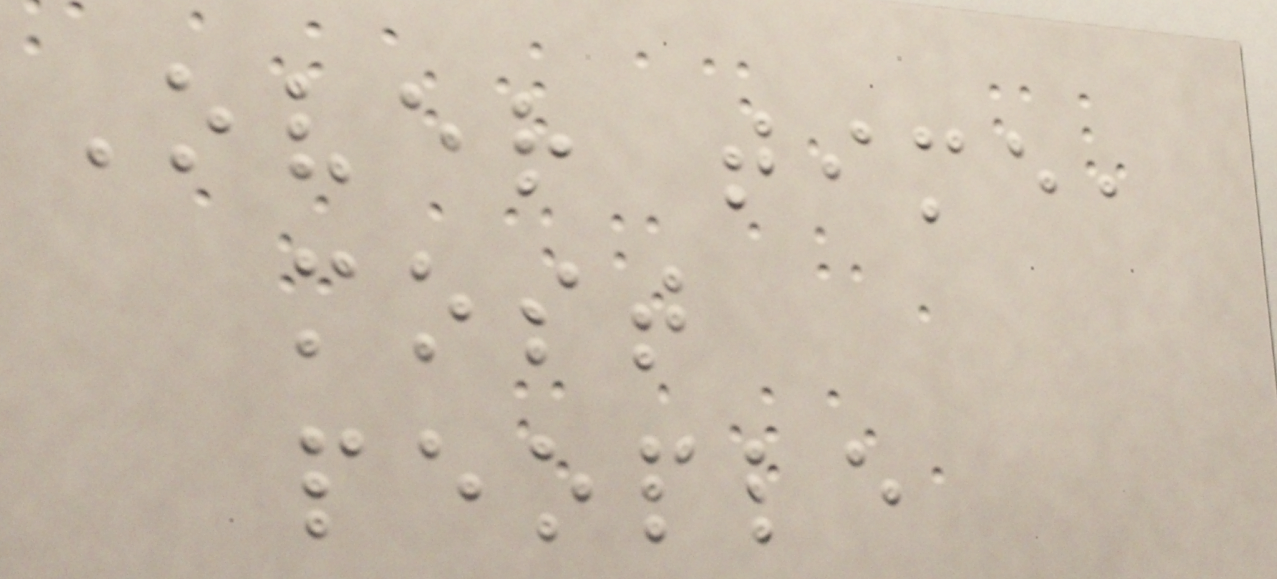Over time,
most
people
